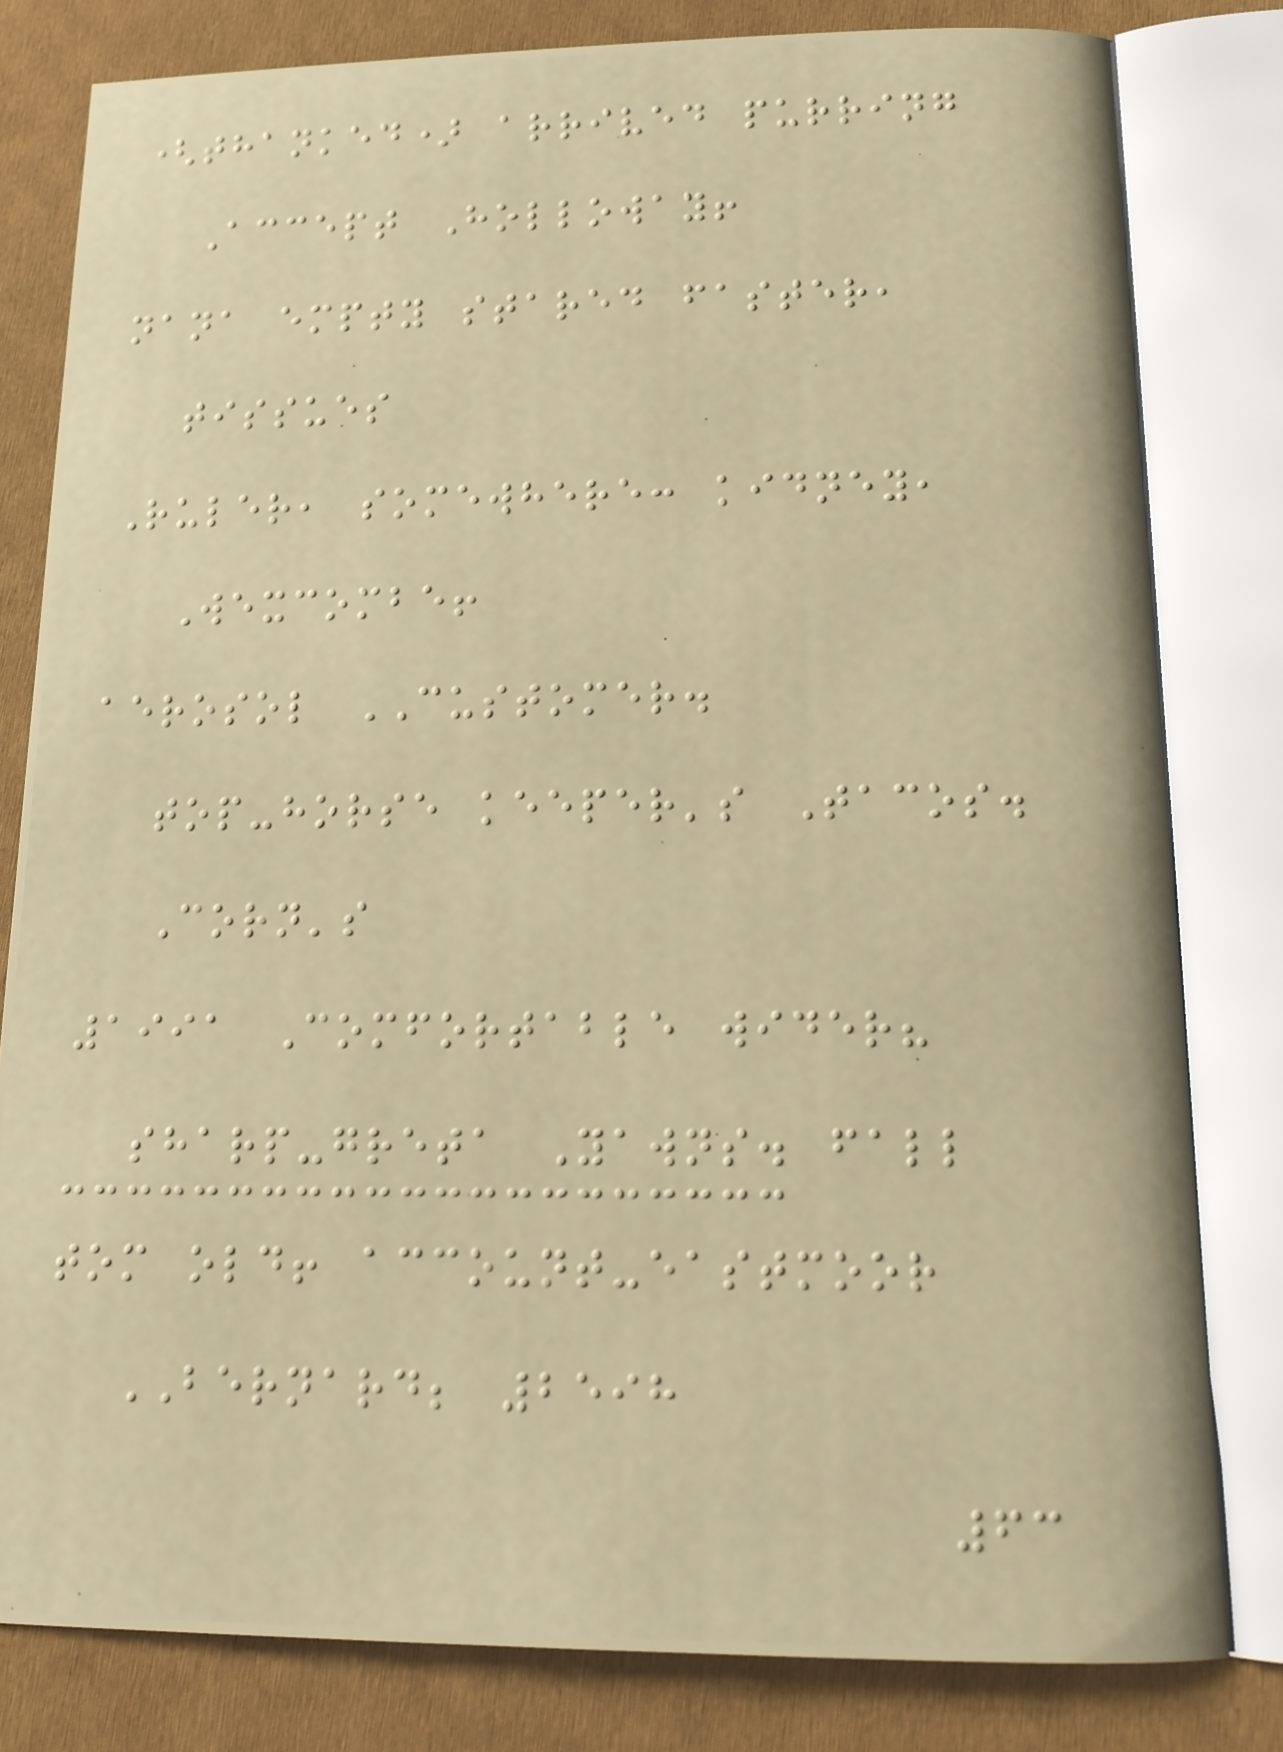(thanked) arrived purring
Accept Holloway!
nana empty stared faster,
tissues
Ruler, somewhere: kidney,
Wexcombe!
aerosol CUSTOMER.
top-horse keeper's Tacos.
Corn's
1991 Comfortable wider?
sharp-greta Yawns. fall
tom old! account-eastmoor
BERNARD; 2598
63
